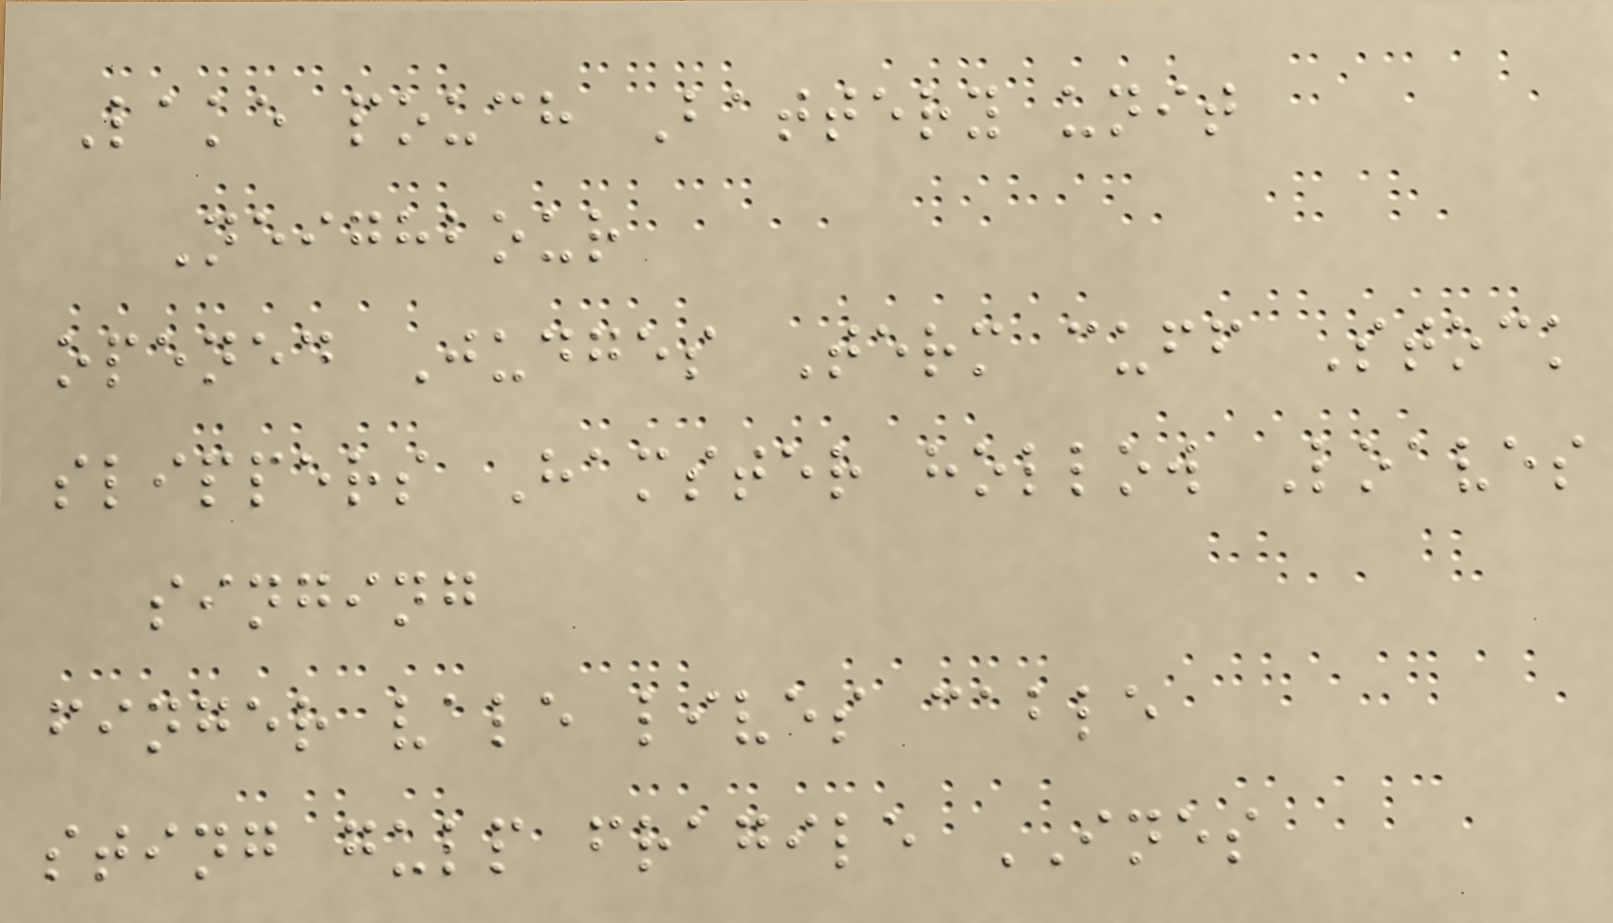Lake pouch Battery unit
Neighbour
opened Judges Term cuff Stock
slippers Hamster hollow Loaves
singing
finger vale lives cable
sting gulp fragile INES
